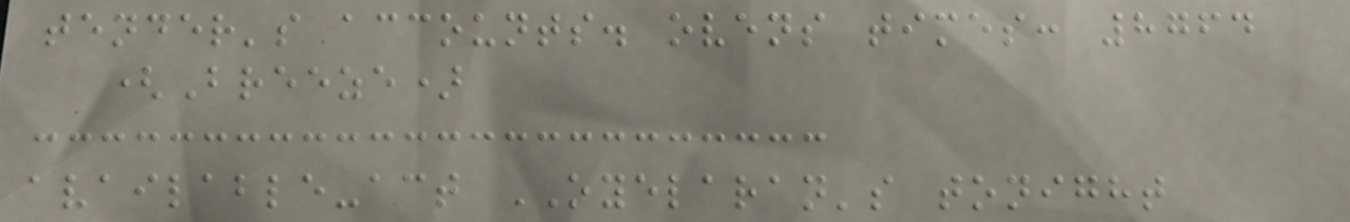tender's accounts. ovens times: 8764
(Breeze)
available-act OYELARAN's tonight
